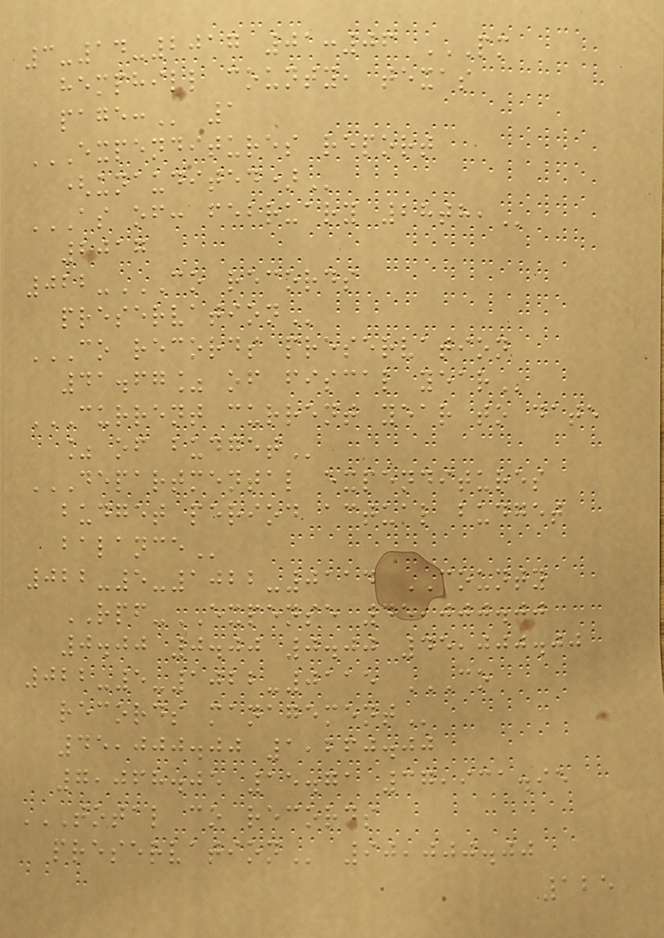3-14-2017 01:06 PM
HEMPHILL COUNTY, TEXAS
PAGE: 1
EXPENDITURES REPORT
(UNAUDITED)
AS OF: FEBRUARY 28TH,
2017
022-CO RECORDS
PRESERVATION
CO RECORDS PRESERVATION
41.67% OF FISCAL YEAR
CURRENT CURRENT YEAR TO DATE
% OF BUDGET
DEPARTMENTAL EXPENDITURES
BUDGET PERIOD ACTUAL BUDGET
BALANCE
022-5-1022-0114 COUNTY
RPF-EXPENSE 45,000.00
0.00 0.00 0.00 45,000.00
022-5-1022-0115 CO
RECORDS MANAGEMENT
45,000.00 1,260.00
7,068.05 15.71 37,931.95
TOTAL CO RECORDS
PRESERVATION 90,000.00
125
